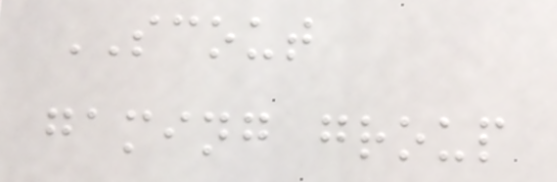SCOUT
gaming group
